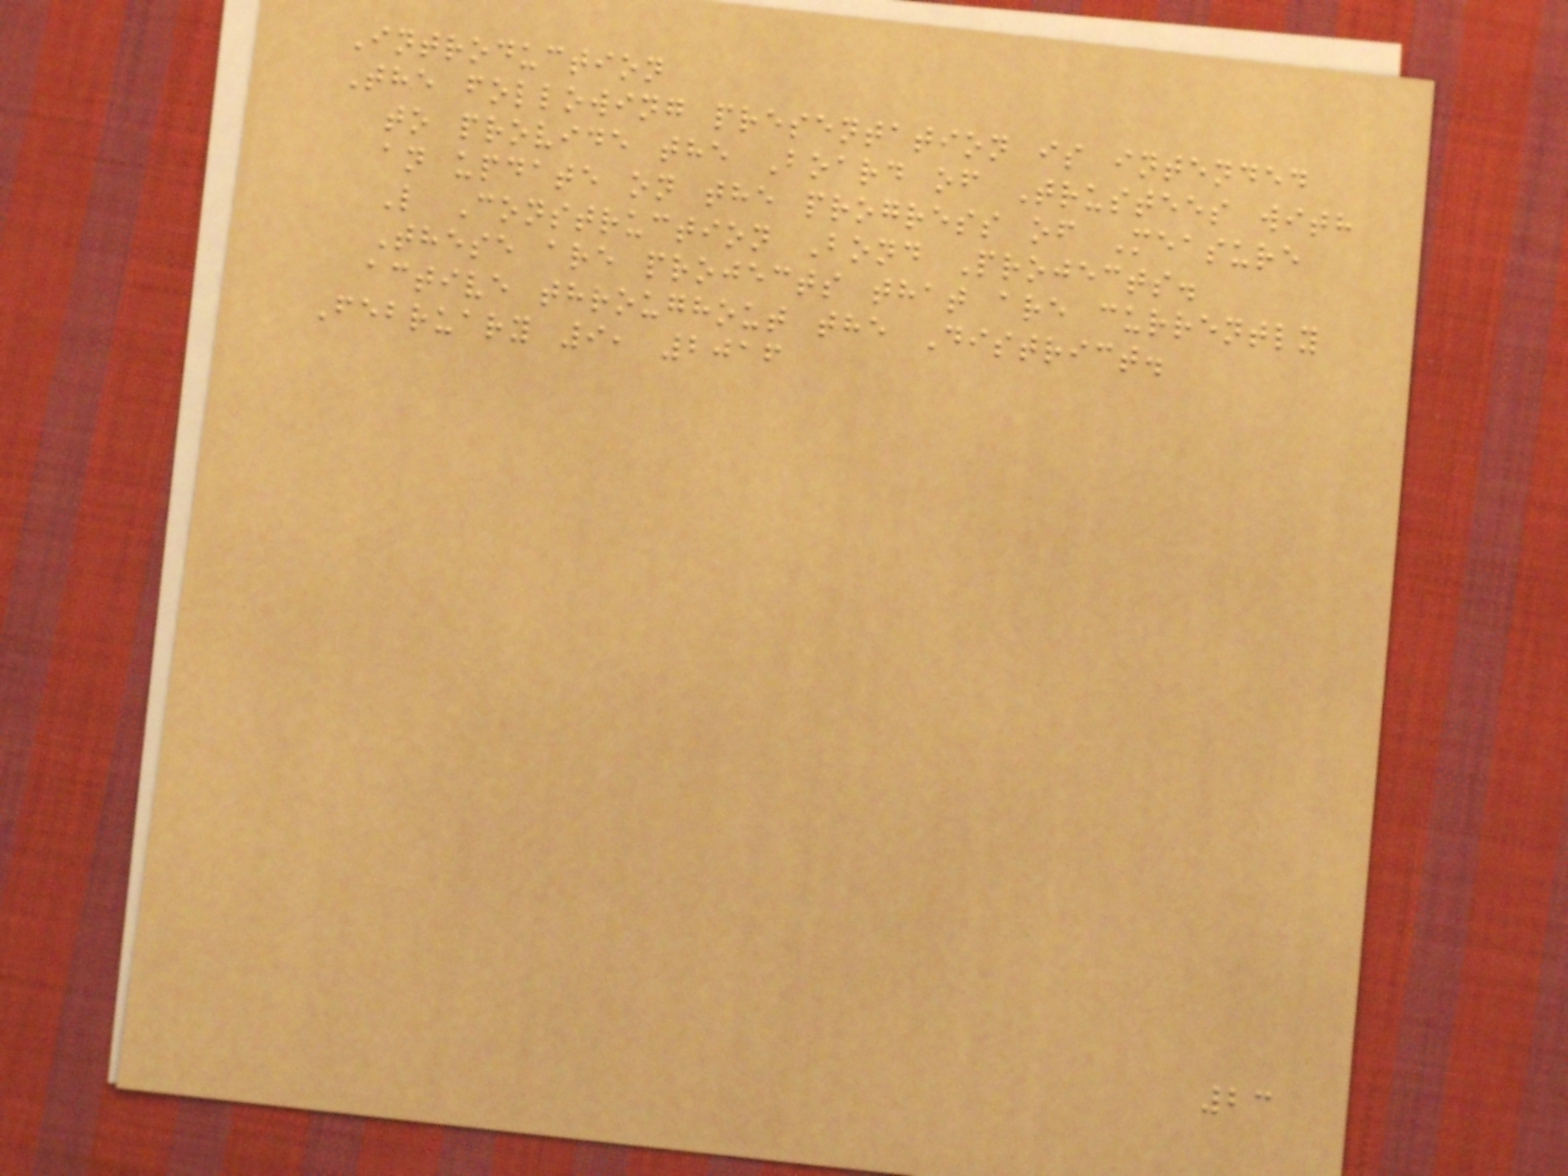Introduction
The following presentation is intended
to provide the Board of Trustees with
an update on the progress of Measure
L Construction Bond Projects.
These are projects that are currently
active throughout the District.
February 9, 2016
23
